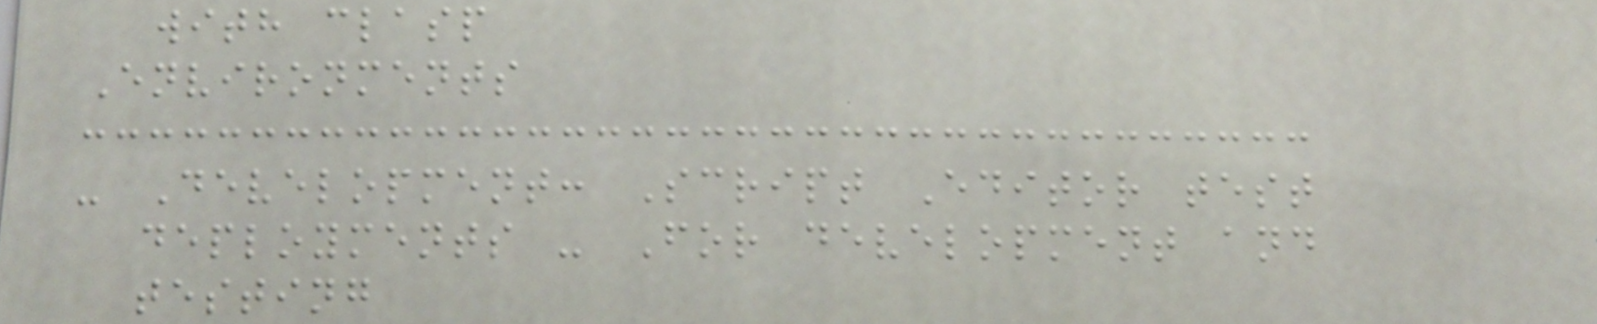with clasp
Environments
- Development: Script Editor test
deployments - For development and
testing
